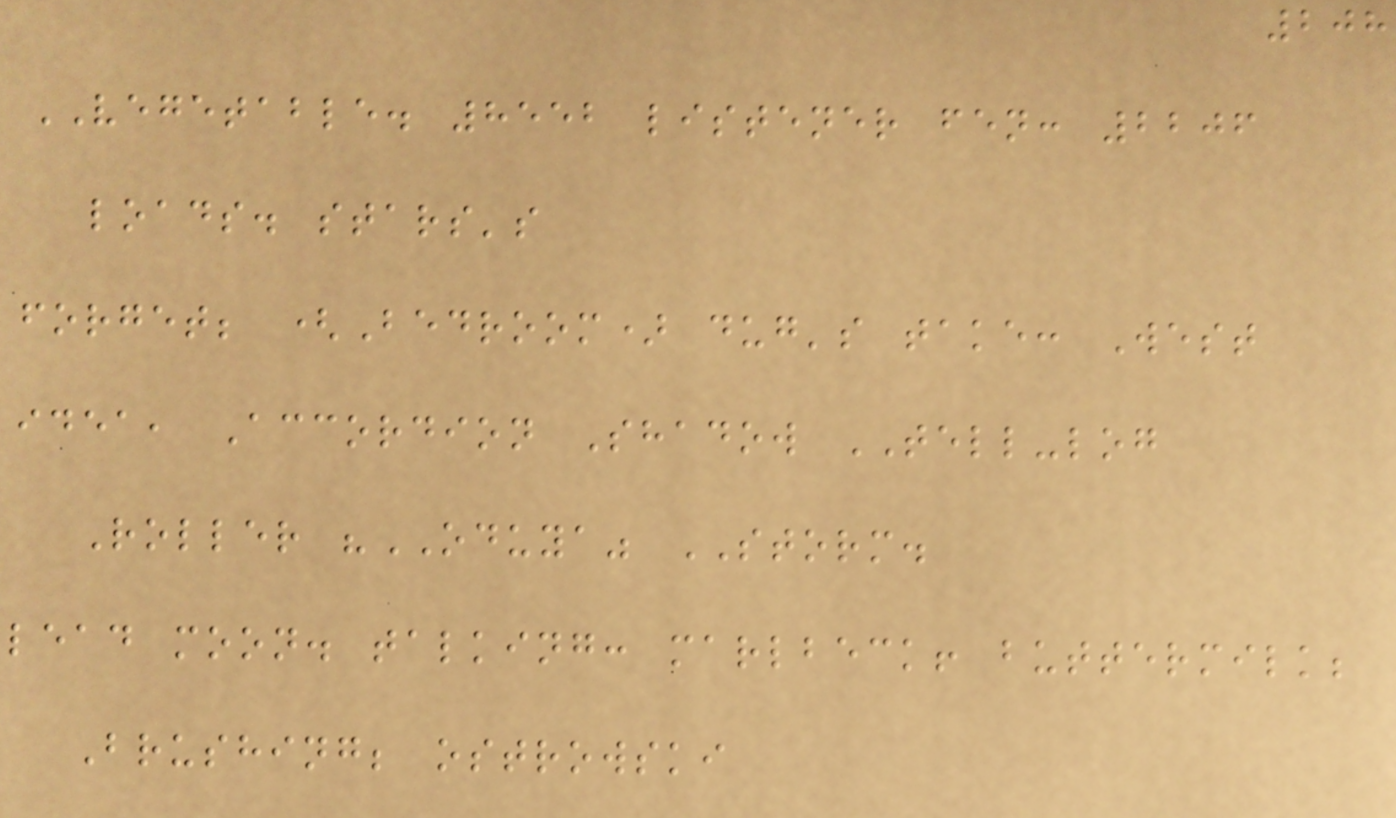208
VEGETABLE. 8552 listener fen: 2206
loads. stars's
forget; (Bedroom) dug's take: West
idea, Accordion Shadow TELL-log
Roller "ODUYA" STORM.
lead moon. talking: marlbeck! buttermilk;
Brushing; ostrowski
